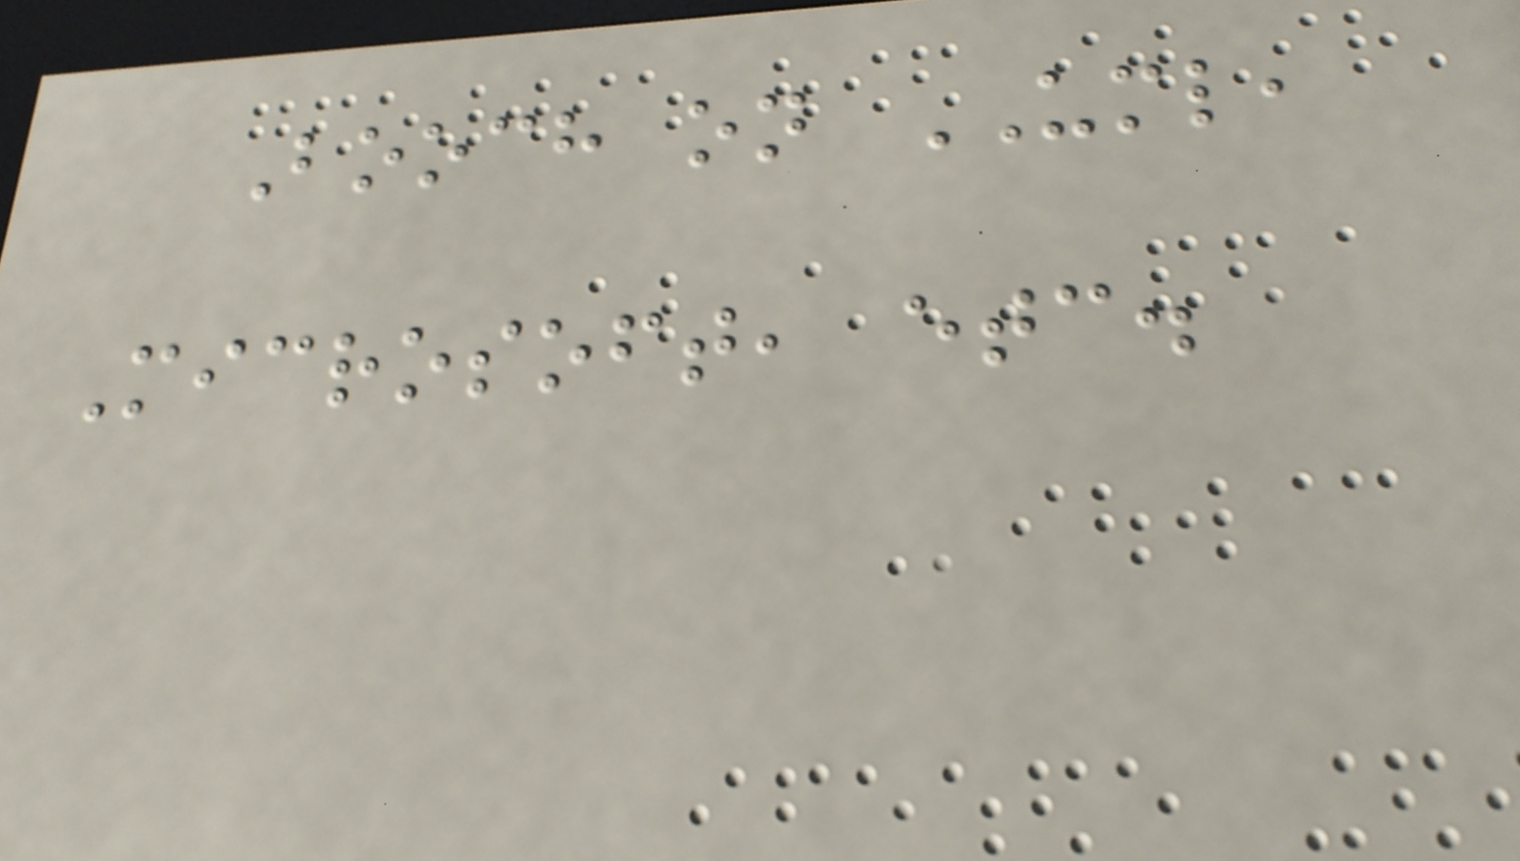Booch on UML,
Microsoft, etc.
